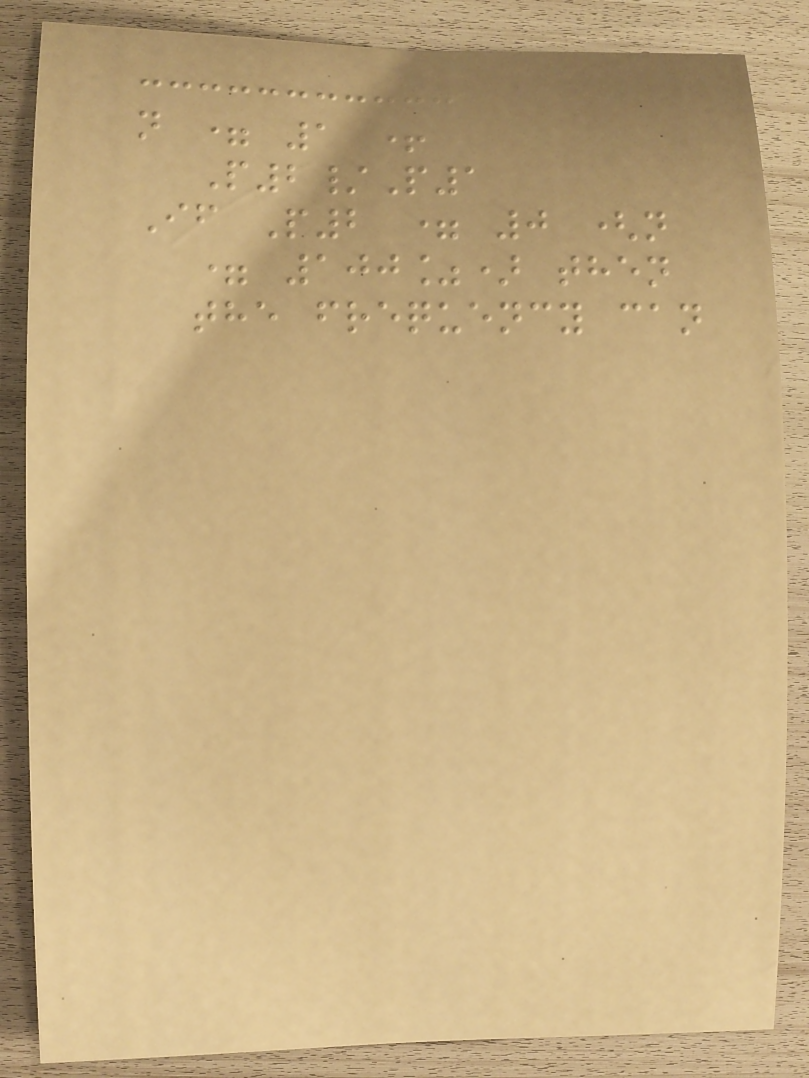n = 1 +
P2/P1
If P2 = 0 (n
= 100%) then
the frequency can
